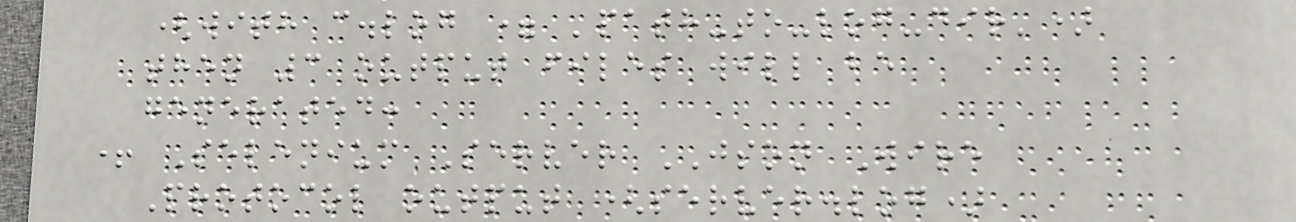(with c.log = 'path-to-log-dir')
then 3 output files will be
generated:
+ Selenium Server JSON Wire
Protocol output (server.log)
